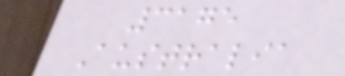3175
Australia
